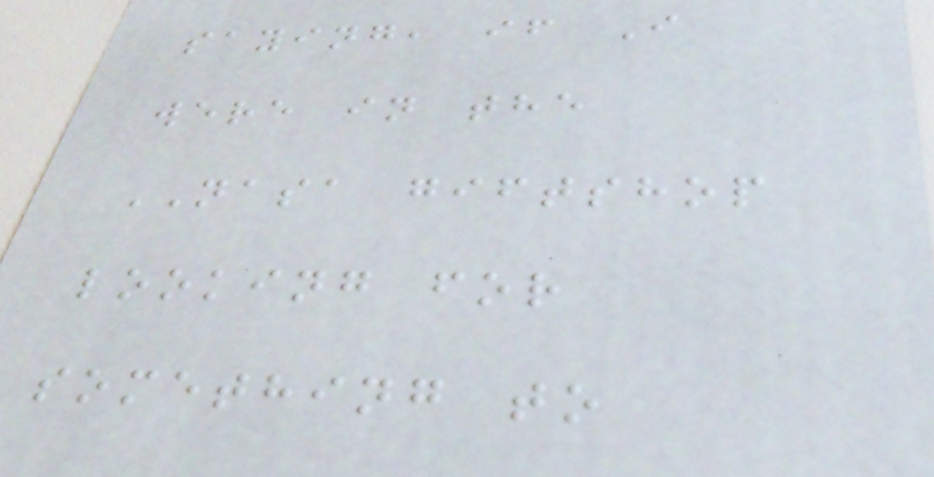saying, if I
were in the
NASA giftshop
looking for
something to
